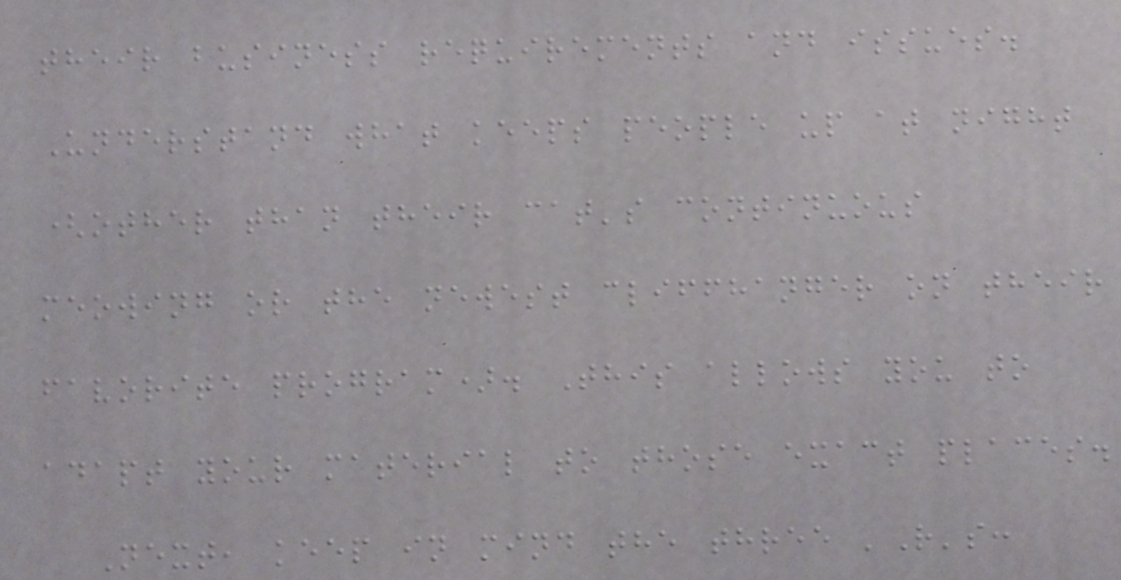their business requirements and issues.
Understand what keeps people up at night
(other than their cat's continuous
meowing or the newest cliffhanger on their
favorite program). This allows you to
adapt your material to those exact places.
Next, keep in mind the three 'R's:
